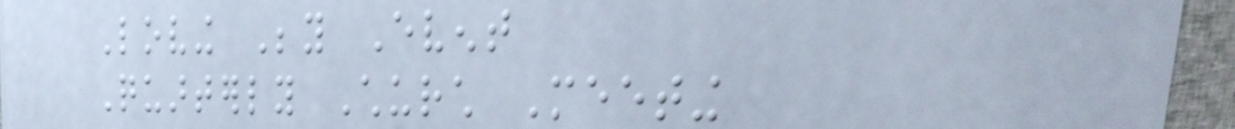Loving Beyond Event
Quarterly Church Meeting
